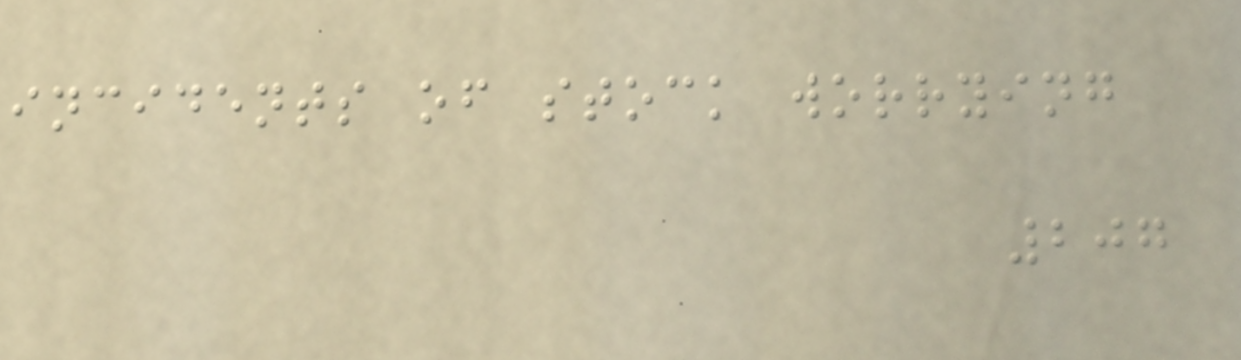incidents of stock worrying
207
